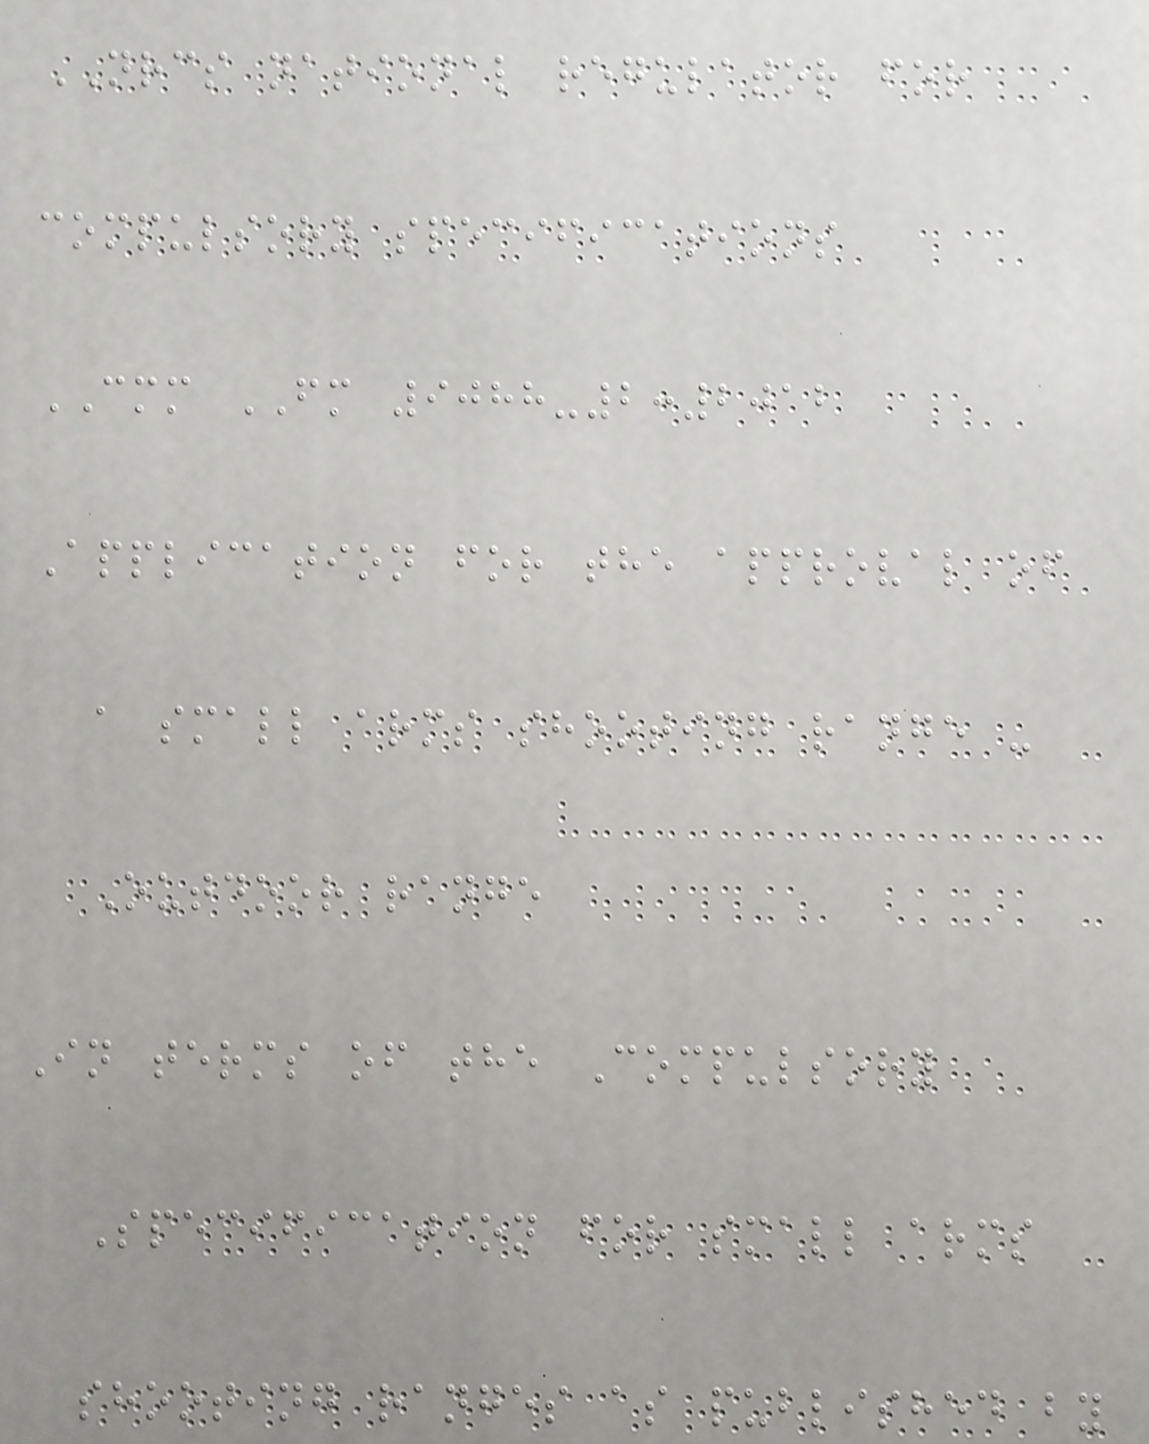NRCS national regulator for
compulsory specifications
CMM FM 9088-2:2012
Application for the approval of
a small arms shooting range -
Outdoor range
In terms of the Compulsory
Specification for small arms
shooting ranges as published by
